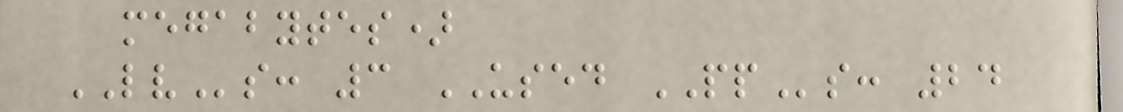megabytes)
LVs: 3 USED PPs: 24
